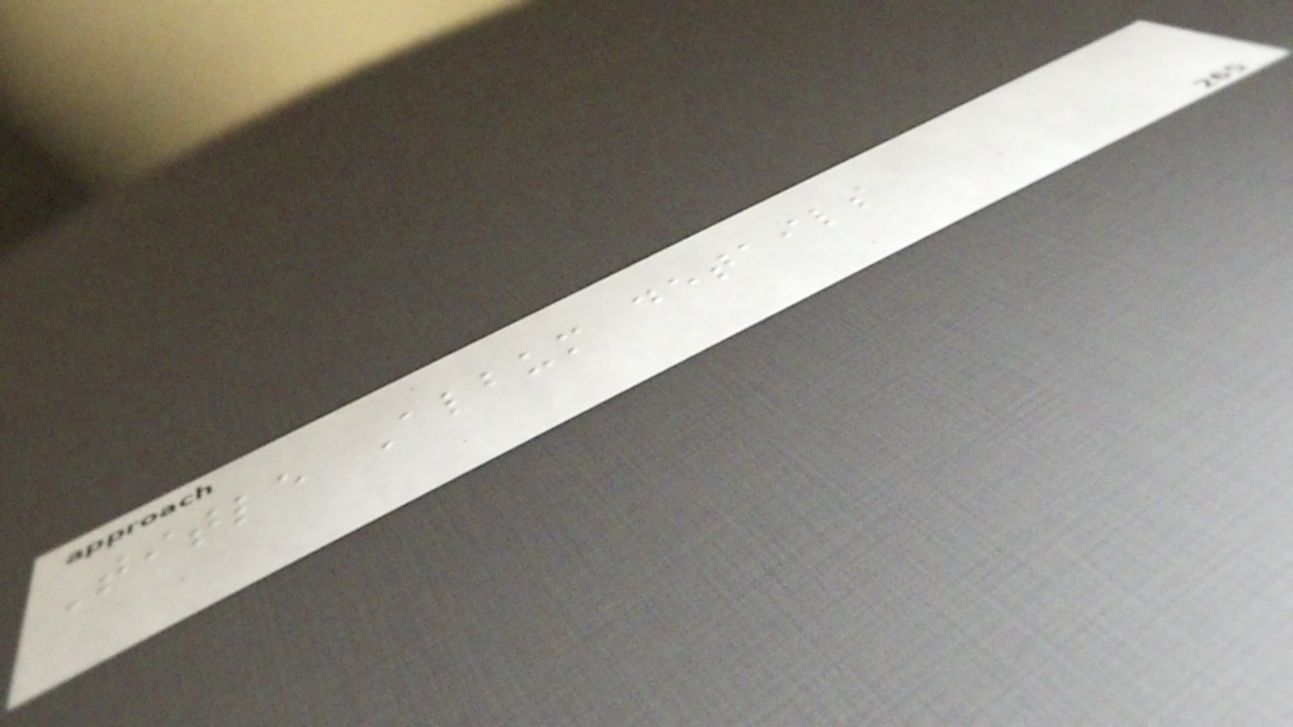Title Album details
